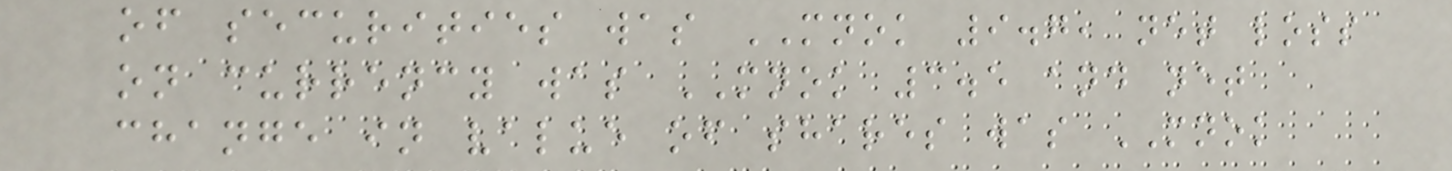of securities was MNOK 9.7, net loss
on currency was MNOK 3.5 and net
change in value of shares was MNOK
